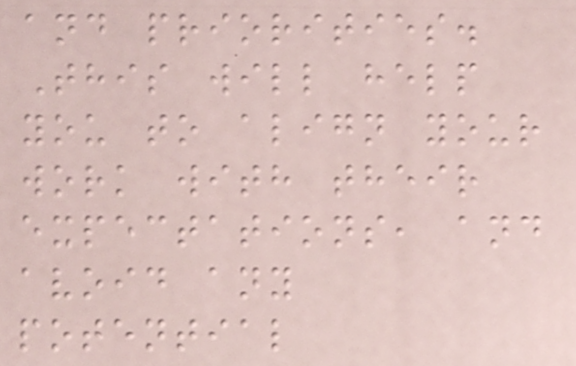and priorities.
This will help
you to align your
work with their
expectations, and
avoid any
potential
